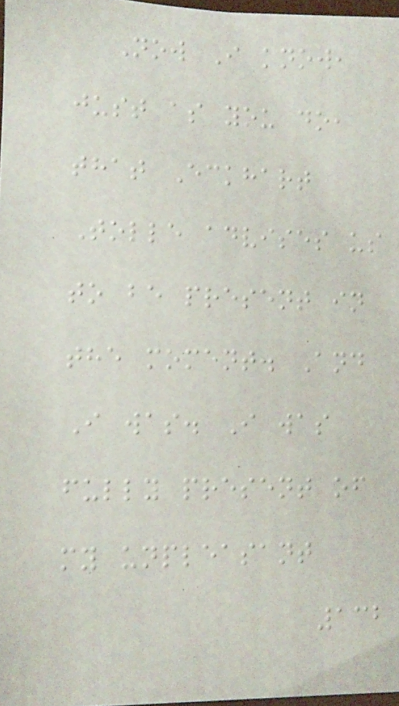Now I know,
just as you do,
that Eckhart
Tolle advises us
to be present in
the moment. And
I was. I was
fully present of
my unpleasant
132
